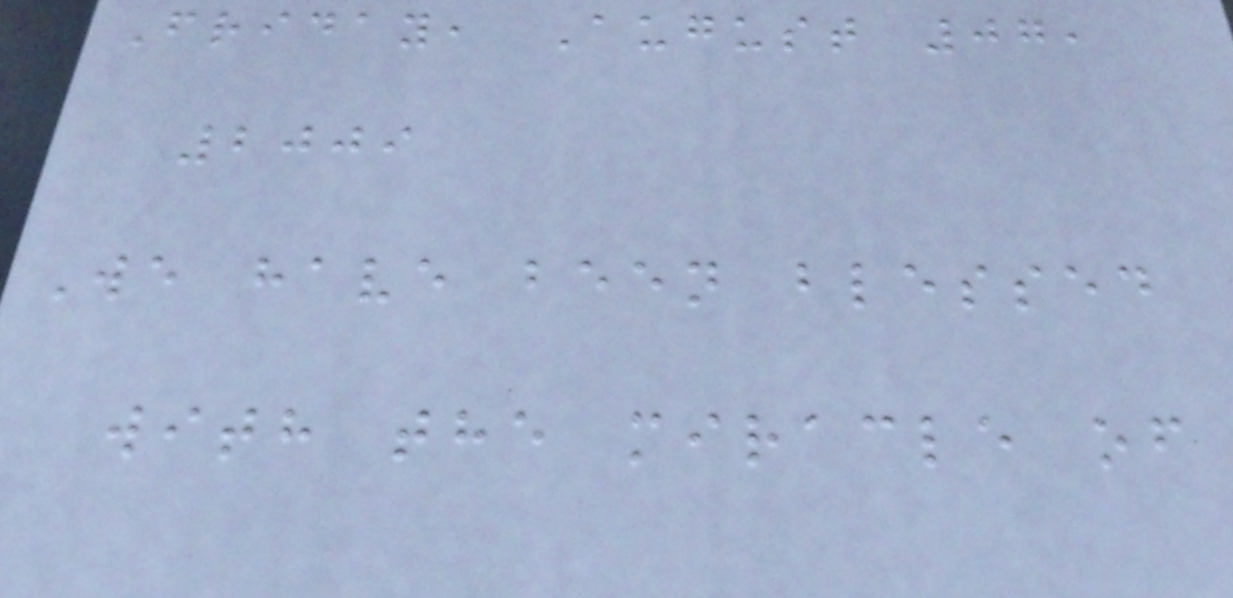Friday, August 07,
2009
We have been blessed
with the miracle of
